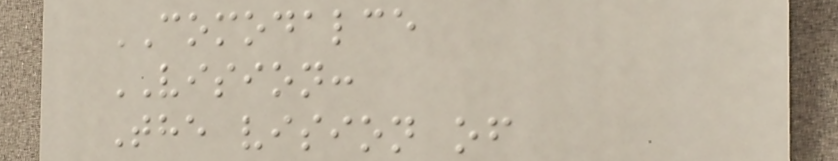COMODALCE
VISION:
The vision of
